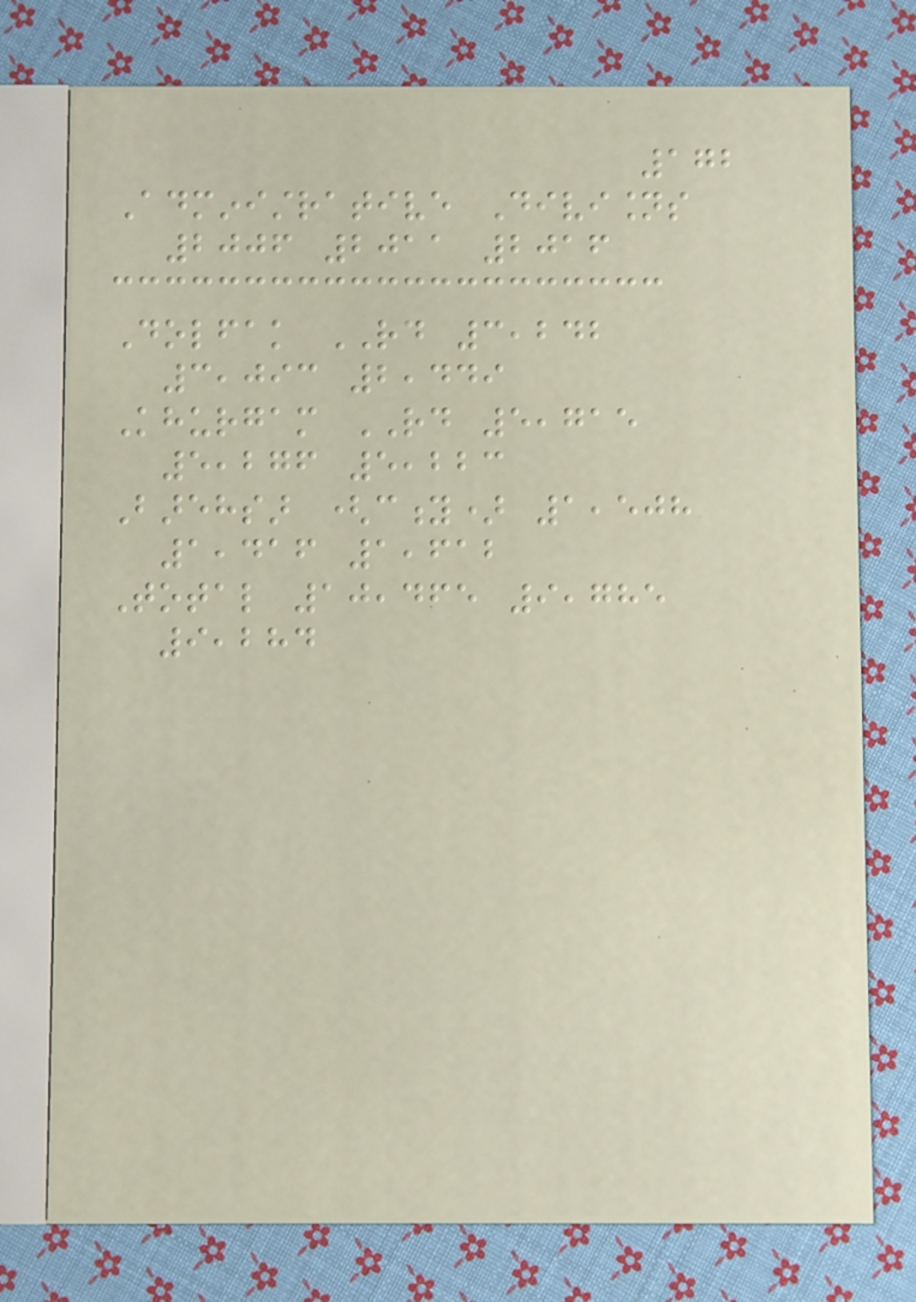172
Administrative Divisions
2006 2011 2016
Dolfak RD 3,242
3,093 2,449
Khurgam RD 5,715
5,276 5,223
Barehsar (city) 1,508
1,416 1,612
Total 10,465 9,785
9,284
